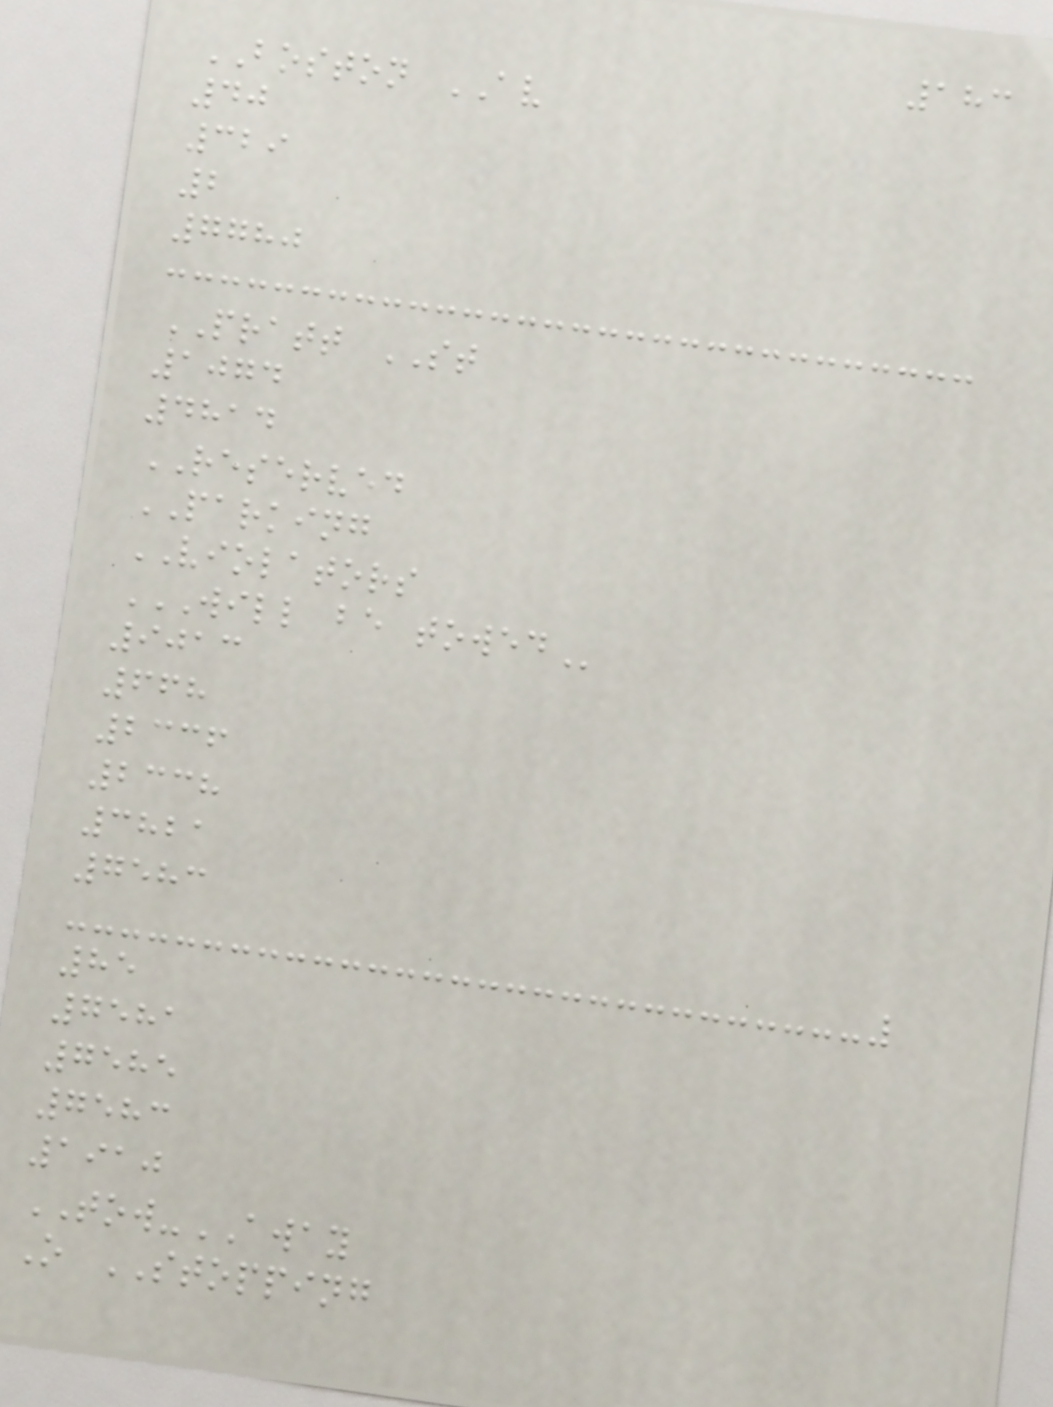183
BOSTON AV
40
329
2
7780
PRATT ST
1074
4814
RESERVED
PARKING
VIOLATORS
WILL BE TOWED
9013
668
2336
2338
3821
7583
85
7581
7585
7583
1910
TOW-AWAY
O STOPPING
